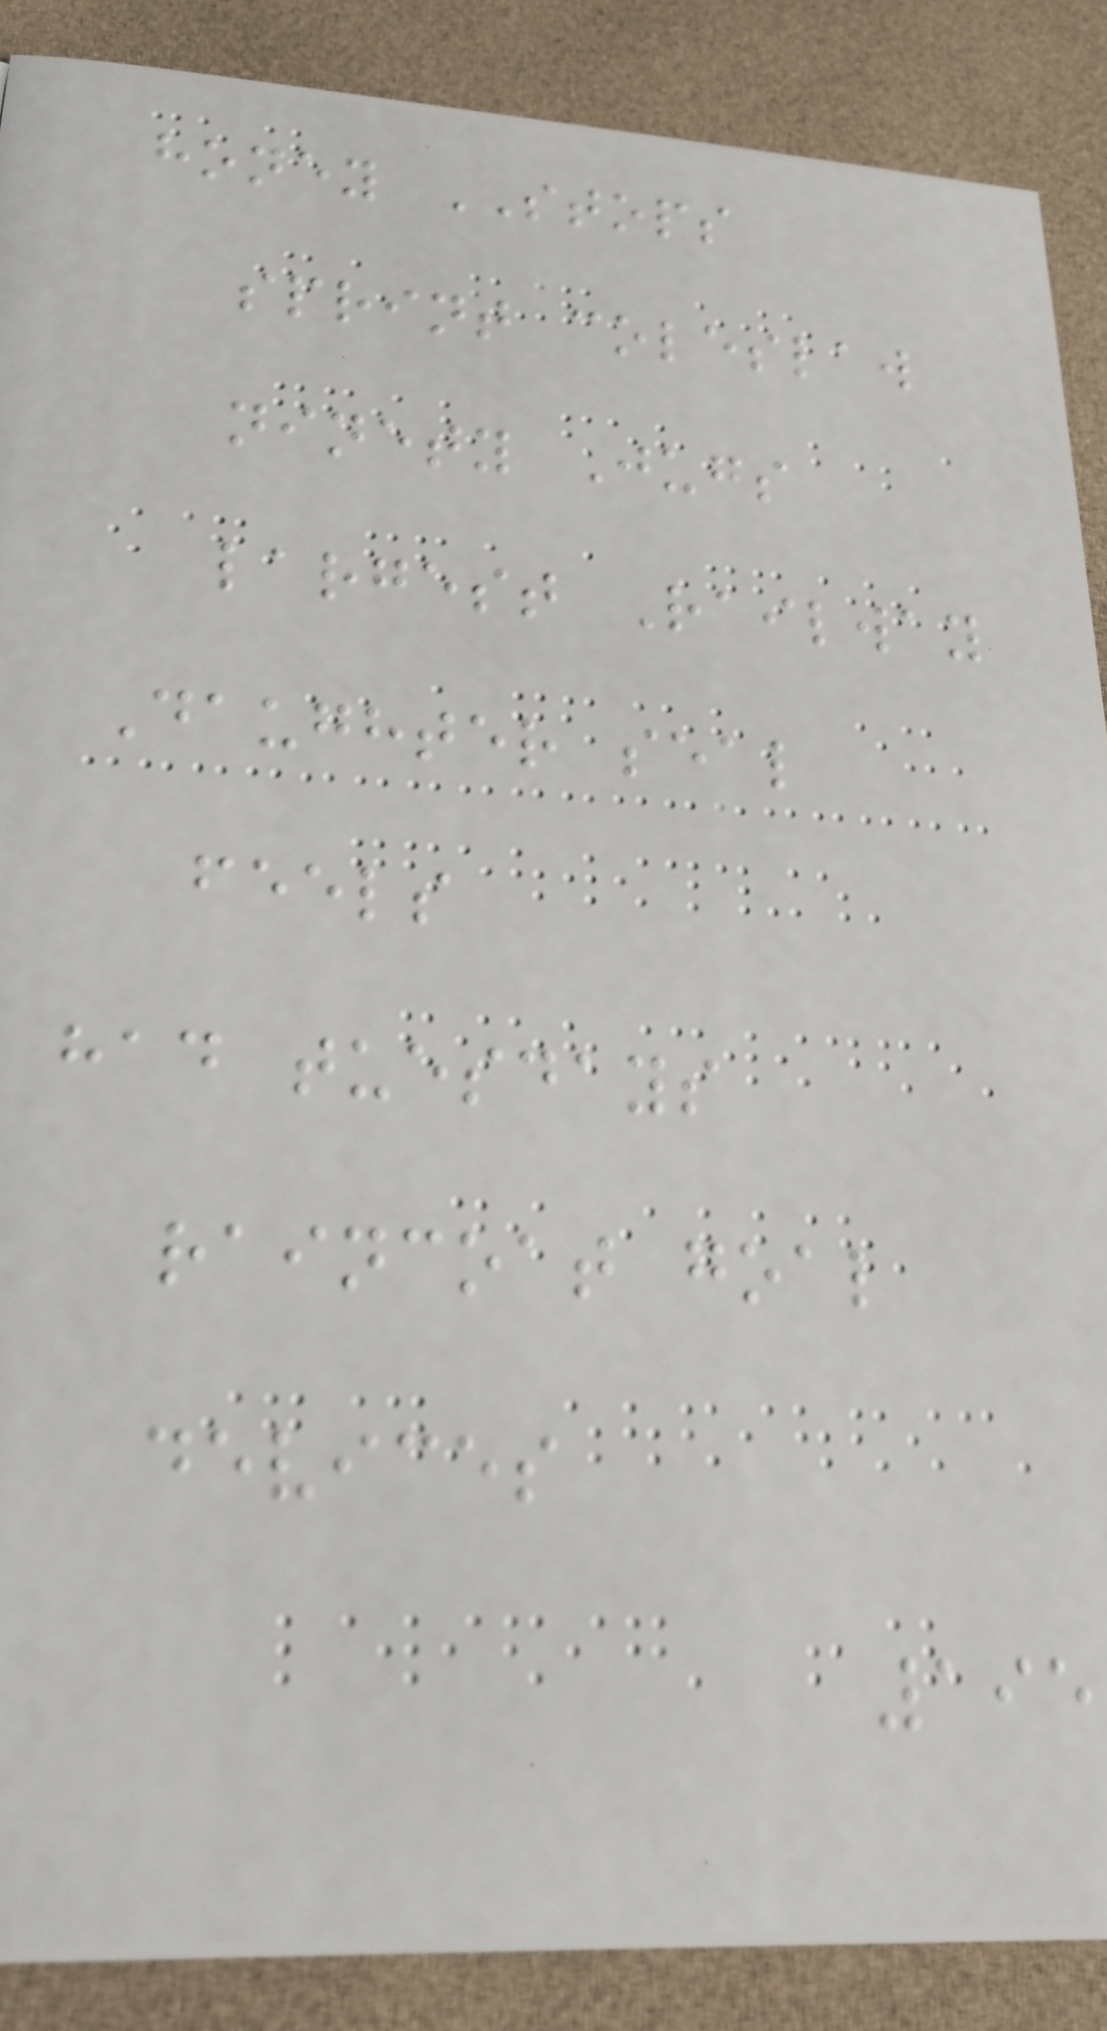honey STOPS
sprint coleslaw
ninety Jugs
largest Railway
Daughter seal
feels
had tuesdays
raincoat goal
devices
195
